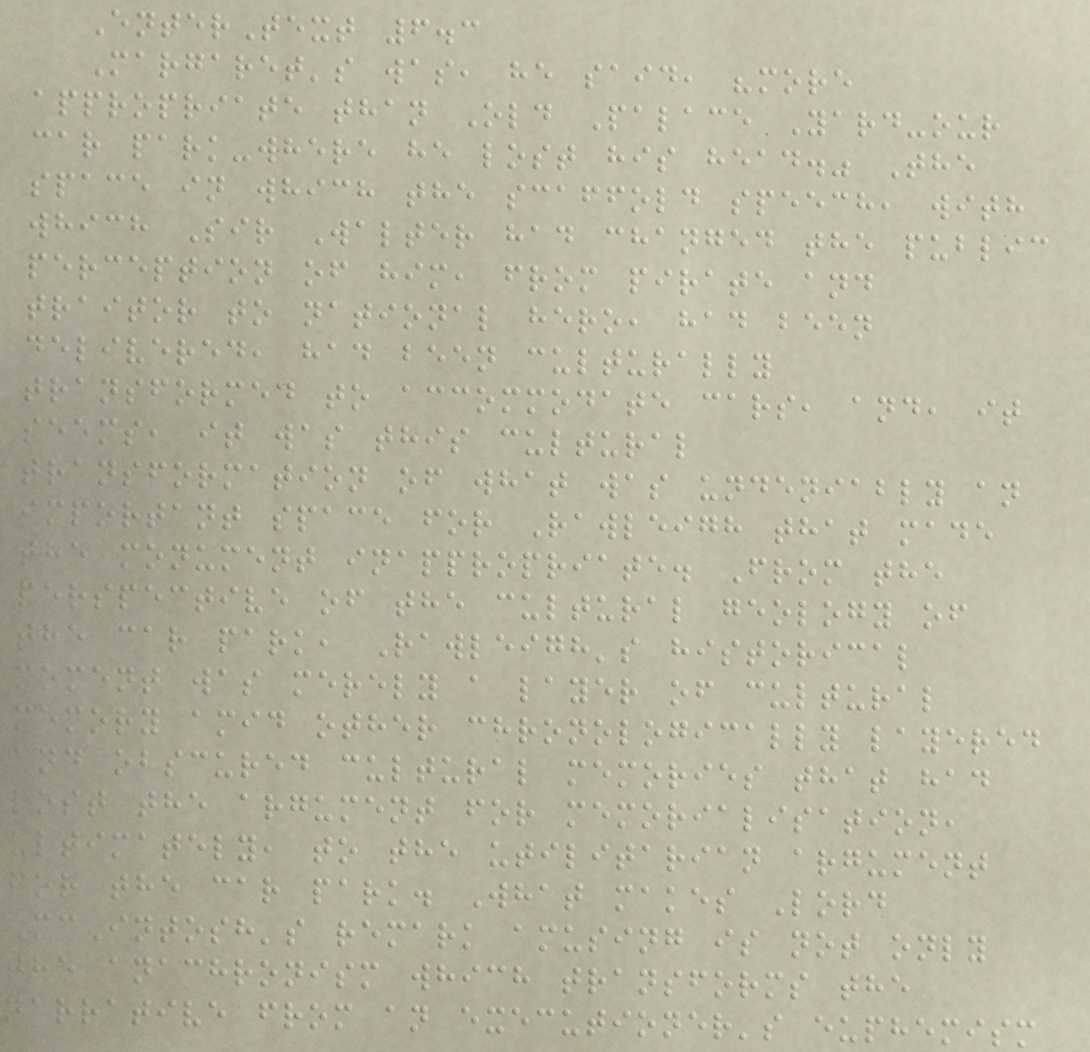EnterText 6.3
Margaret's was, he said, "more
appropriate than Old Palace Yard-our
car park-where he lost his head." The
space in which the scaffold speech, with
which Sir Walter had changed the public
perception of him, from pirate and
traitor to national hero, had been
delivered, had been culturally
transformed to accommodate cars, and, it
seems, it was this cultural
transformation of what was undeniably an
important space for Rawleigh that made
the monument inappropriate. From the
perspective of the cultural geology of
the car park, Rawleigh's historical
moment was merely a layer of cultural
memory amid other chronologically layered
and obscured cultural memories that had
lost the argument for memorialisation,
ultimately, to the utilitarian argument
for the car park. What makes Lord
McIntosh's remark amusing is not only
the anachronism which transforms the
narrative from an executioner's euphemism
